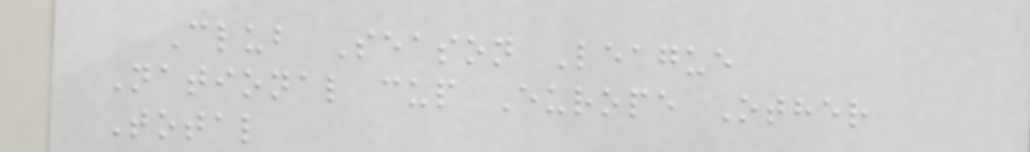Club Season League
National cup Europe Other
Total
